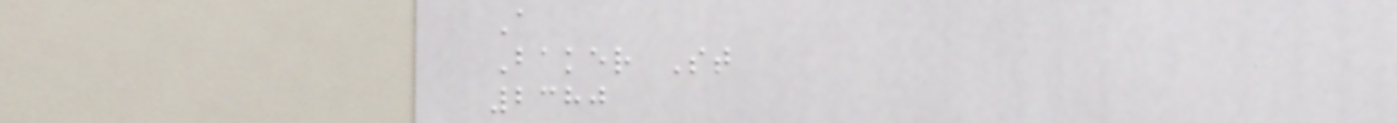A
Baker St
2380
